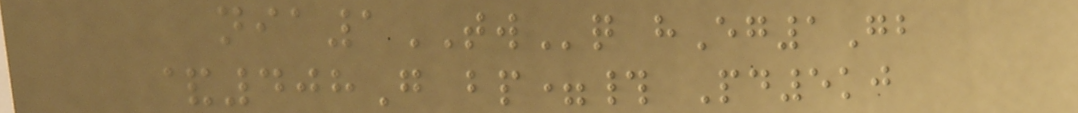nia1TWq hEg1Gb
&408G bp=# Pd5kj
